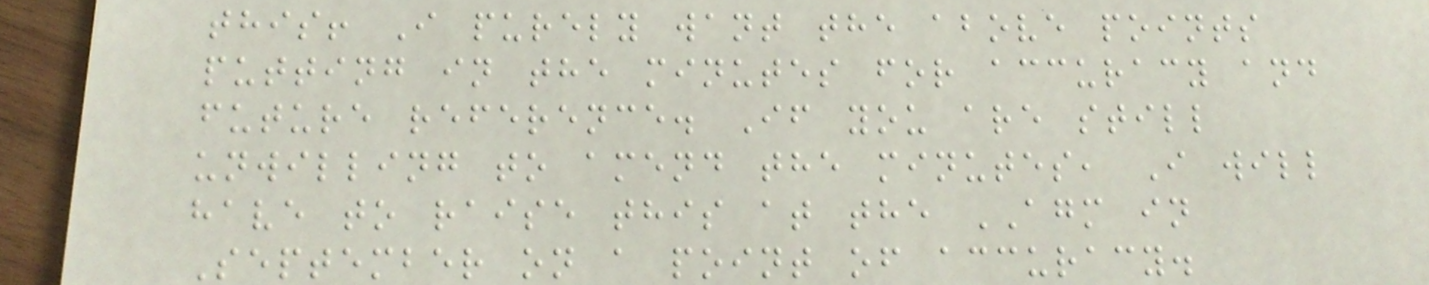this! I purely want the above points
putting in the minutes for accuracy and
future reference. If you are still
unwilling to amend the minutes, I will
have to raise this at the AGM in
September on a point of accuracy.
